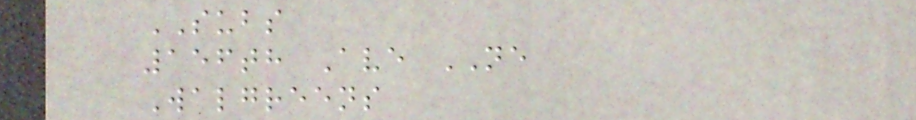SUBS
156th Ave NE
Walgreens
